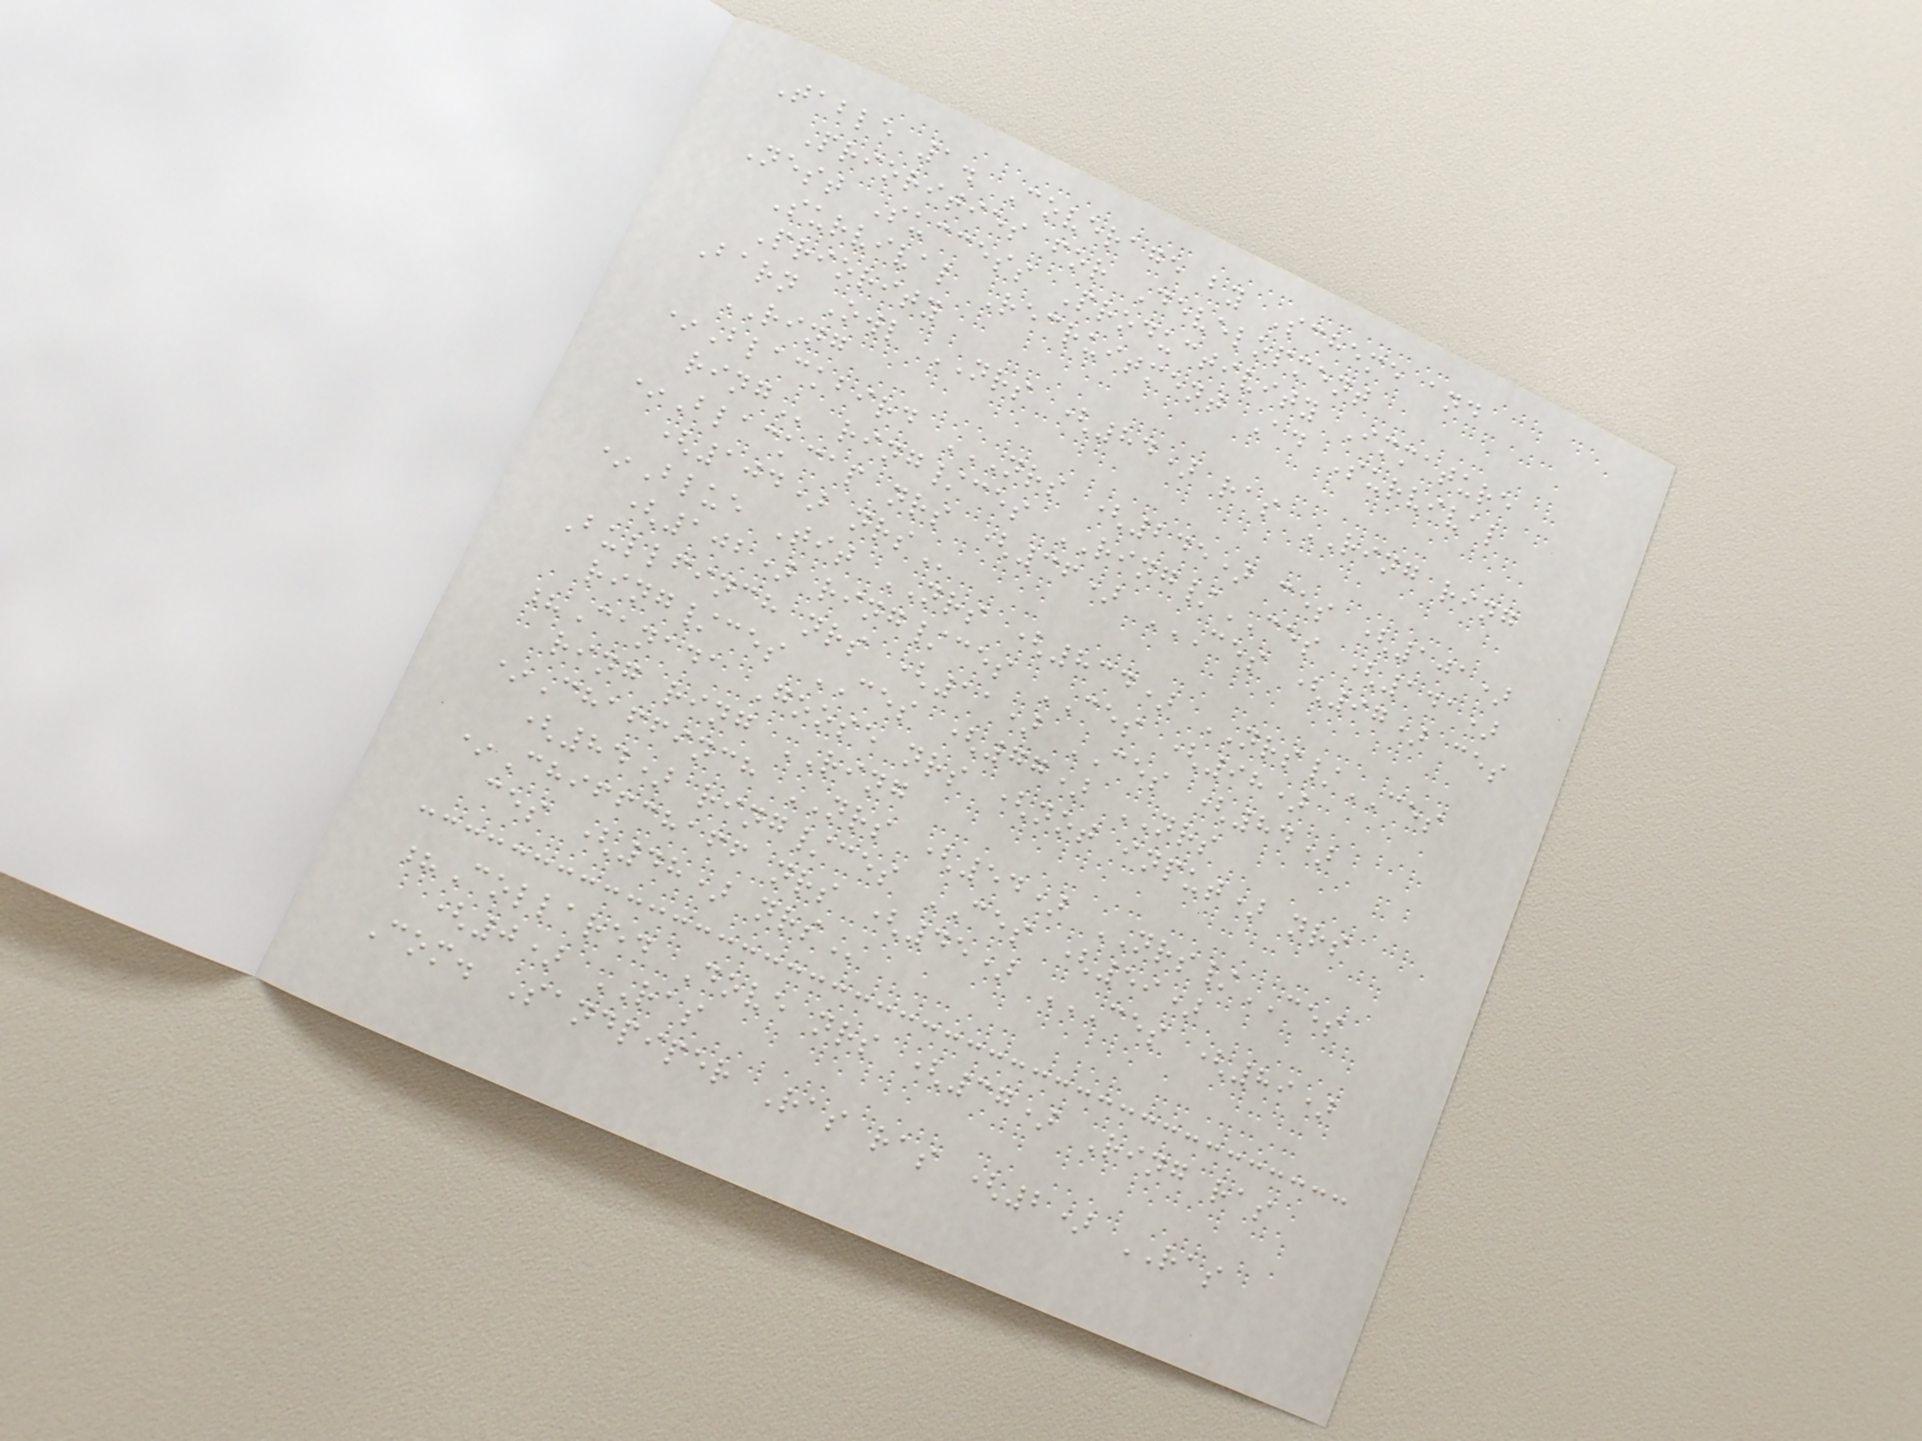Table 1. Coverage by Scheme and
Priorities for Development
Nest Success Productivity Immature
Survival Recruitment Ad Survival
Priority
Barn Owl NRS (84) ras RING ring
RING
*Blackbird NRS (245) CES (101)
RING ring/ces RING/CES (141)
*Blackcap nrs (36) CES (97) CES
(104) NRS
*Blue Tit NRS (834) NRS/CES
(102) ring/ces CES (98)
Bullfinch nrs (11) CES (84)
ring/ces CES (77) NRS
?Canada Goose nrs (not input) nrs
ring ring RING
*Chaffinch NRS (54) NRS/CES
(84) ring/ces CES (59)
*Chiffchaff nrs (45) CES (89)
CES (48) NRS
?Collared Dove nrs (37) Ring ras
(0) RAS
Com. Sandpiper Ras ras (2) RAS
